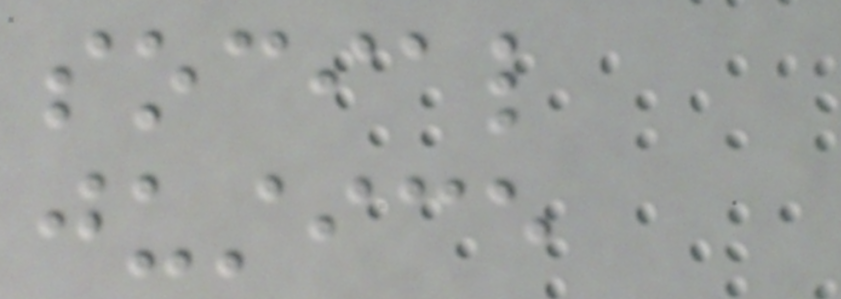social
justice
